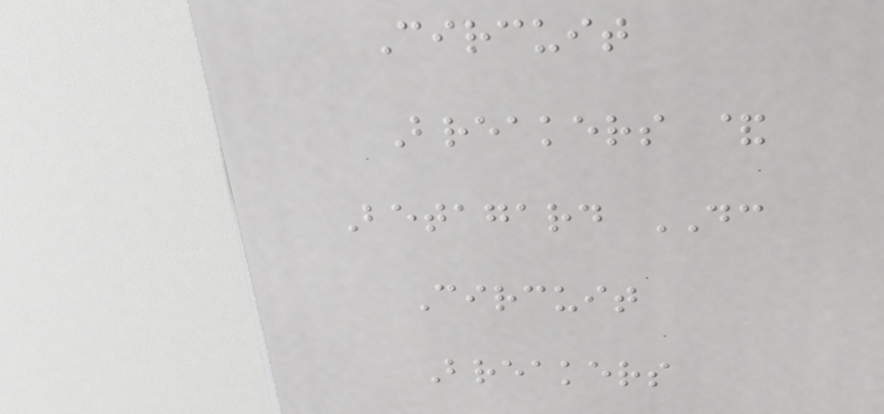Circuit
Breakers &
Betagard DC
Circuit
Breakers
